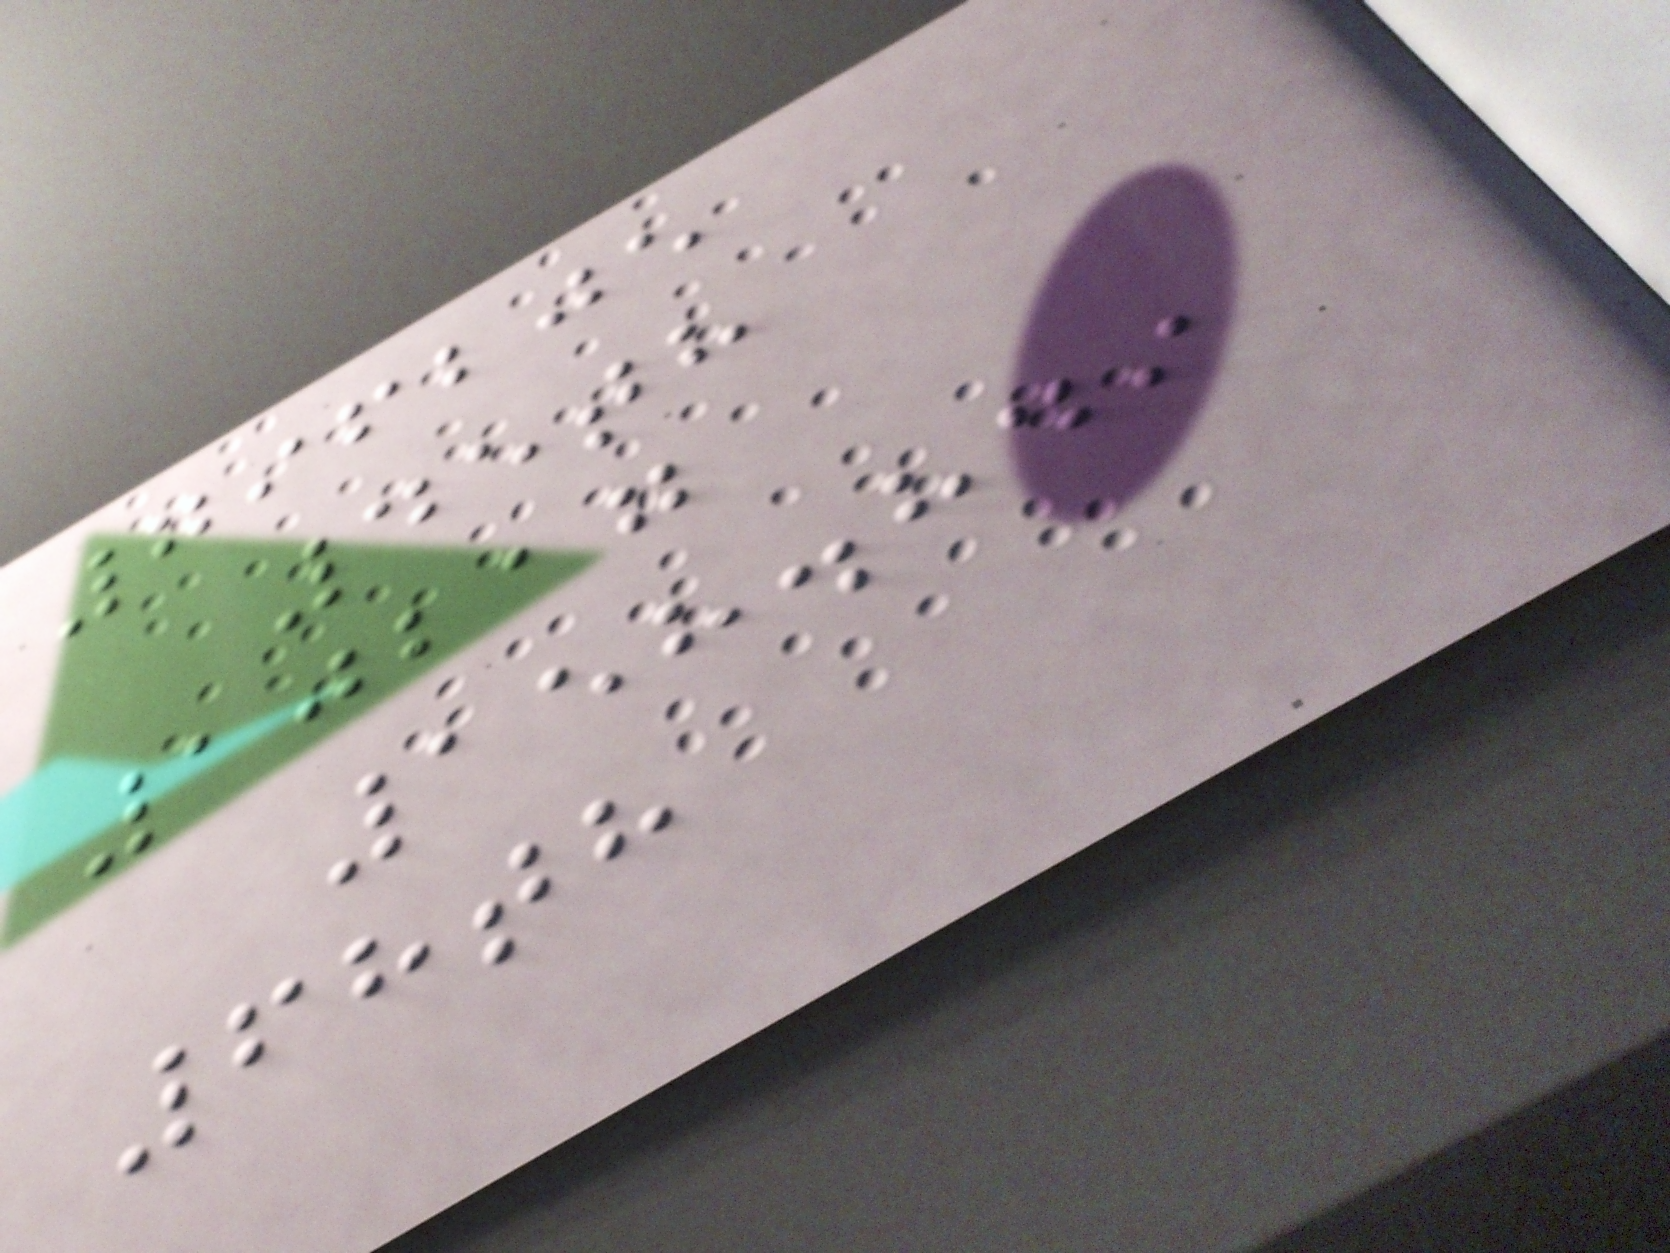796205
45th
10217
158.849
68th
